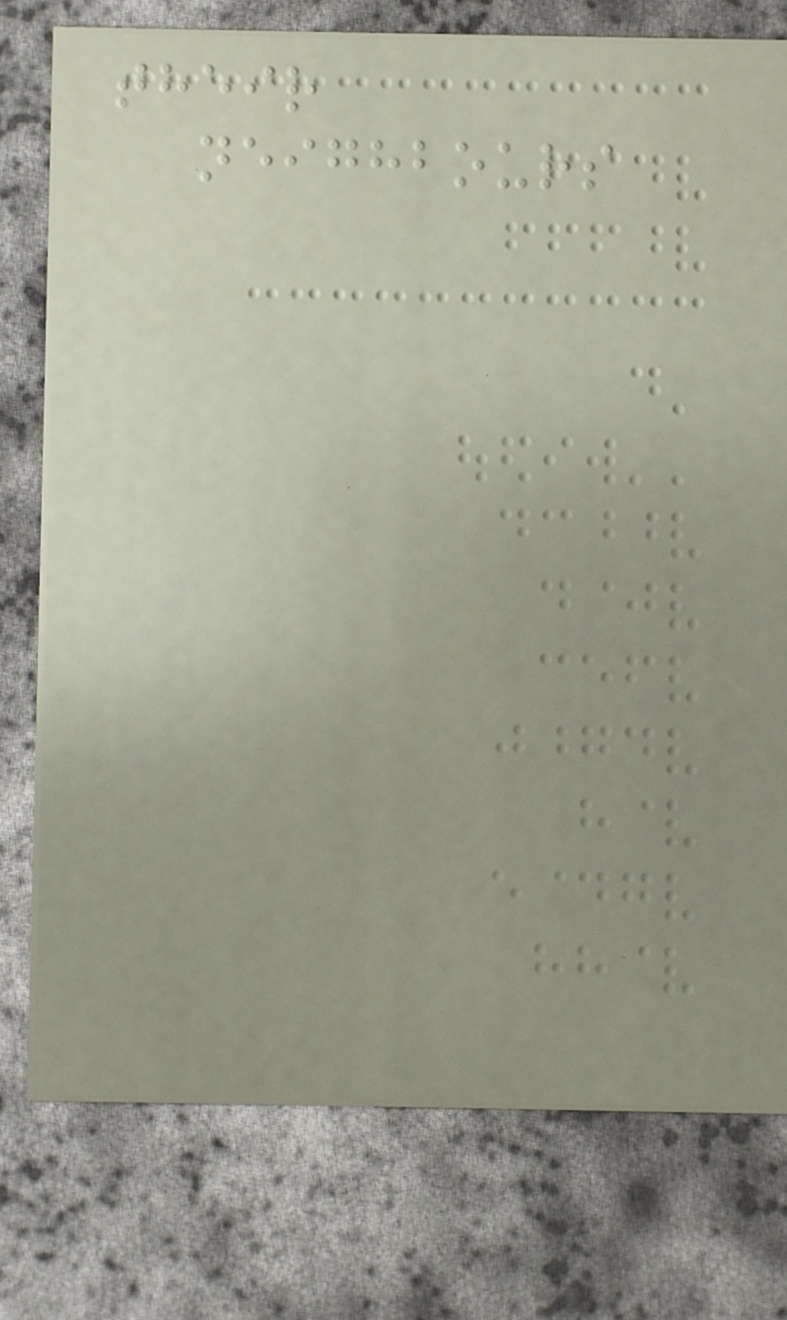their
neighbours
